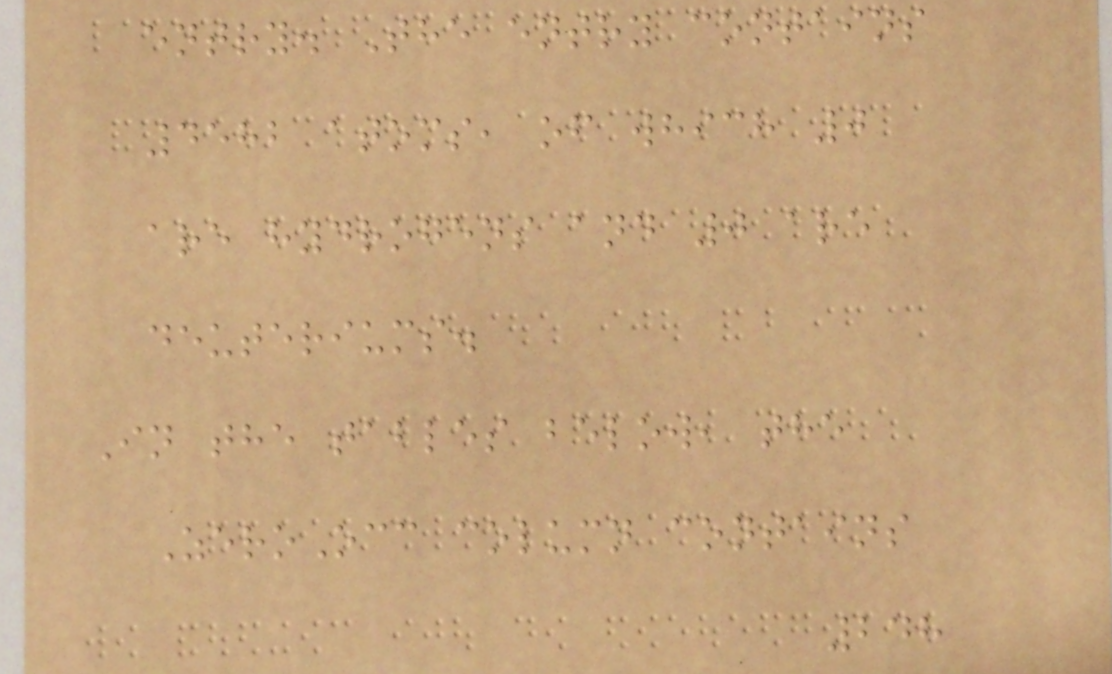entry. The entry contains
4582 atoms, of which 0
are hydrogens and 0 are
deuteriums.
In the tables below, the
ZeroOcc column contains
248
